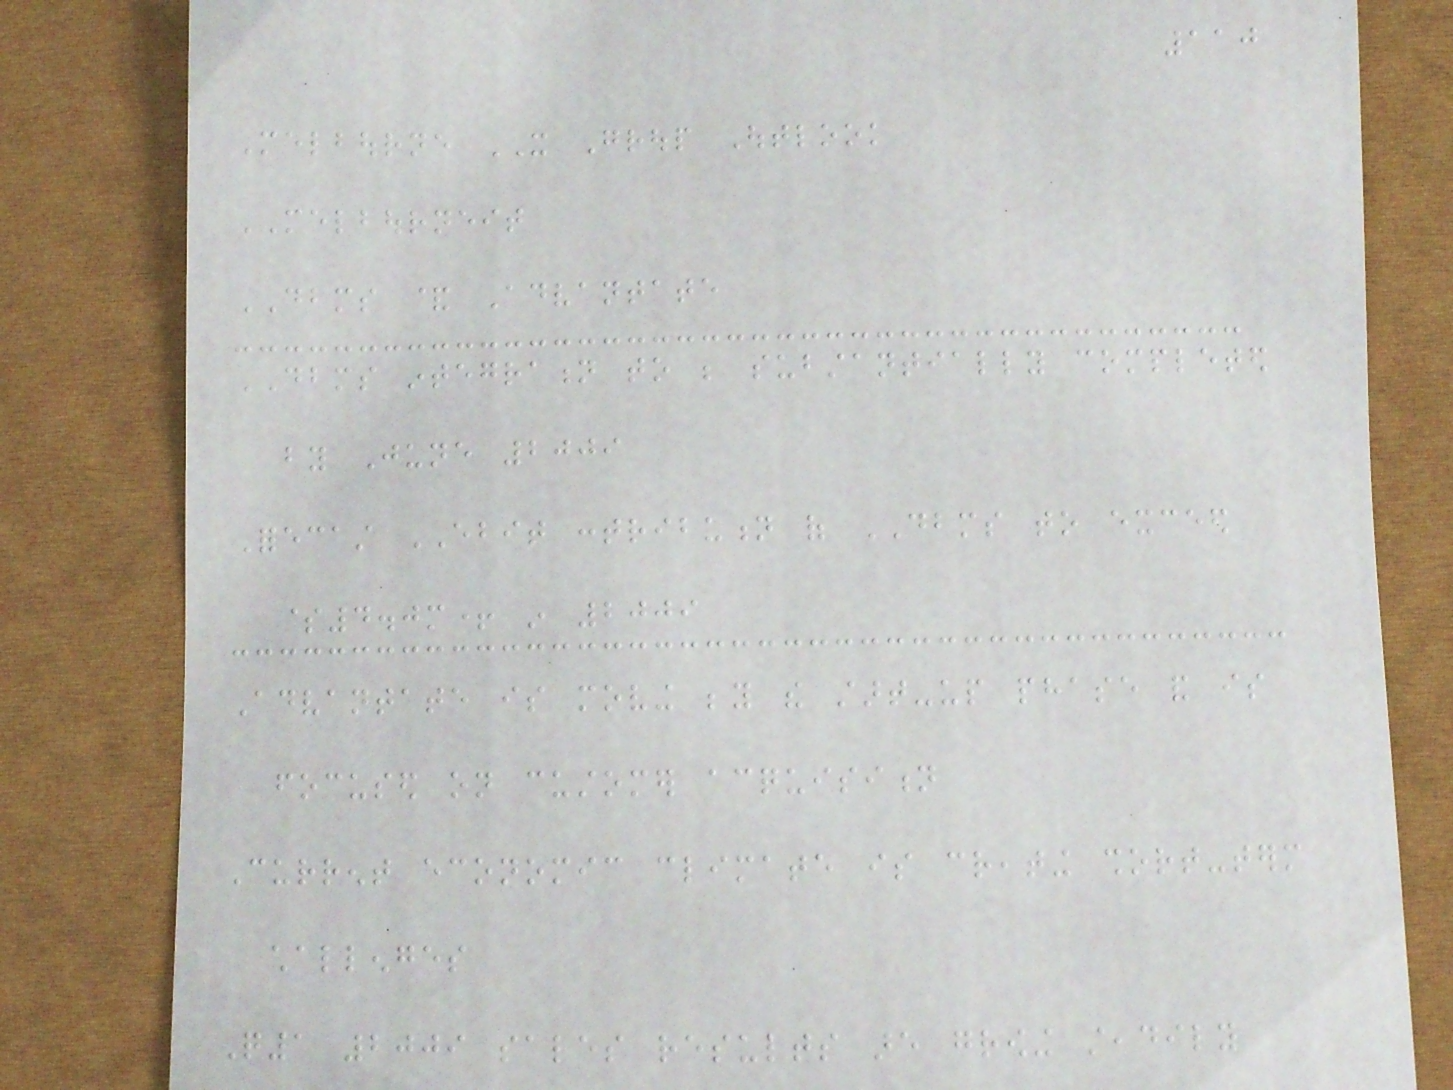110
Melbourne IT Group Outlook
MELBOURNEIT
DBMS & Advantate
DBMS integration to be substantially completed
by June 2009
Forecast EBIT contribution of DBMS to exceed
$4.0m+ in 2009
Advantate is moving beyond the start-up phase and is
focused on customer acquisition
Current economic climate is creating short-term
challenges
Q1 2009 sales results are growing steadily
